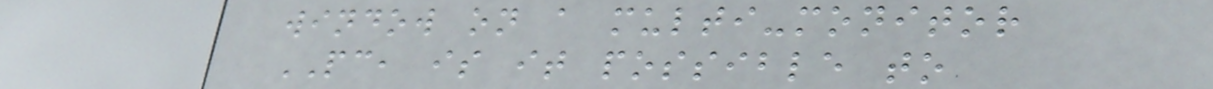window on a multi-monitor
PC, is it possible to
